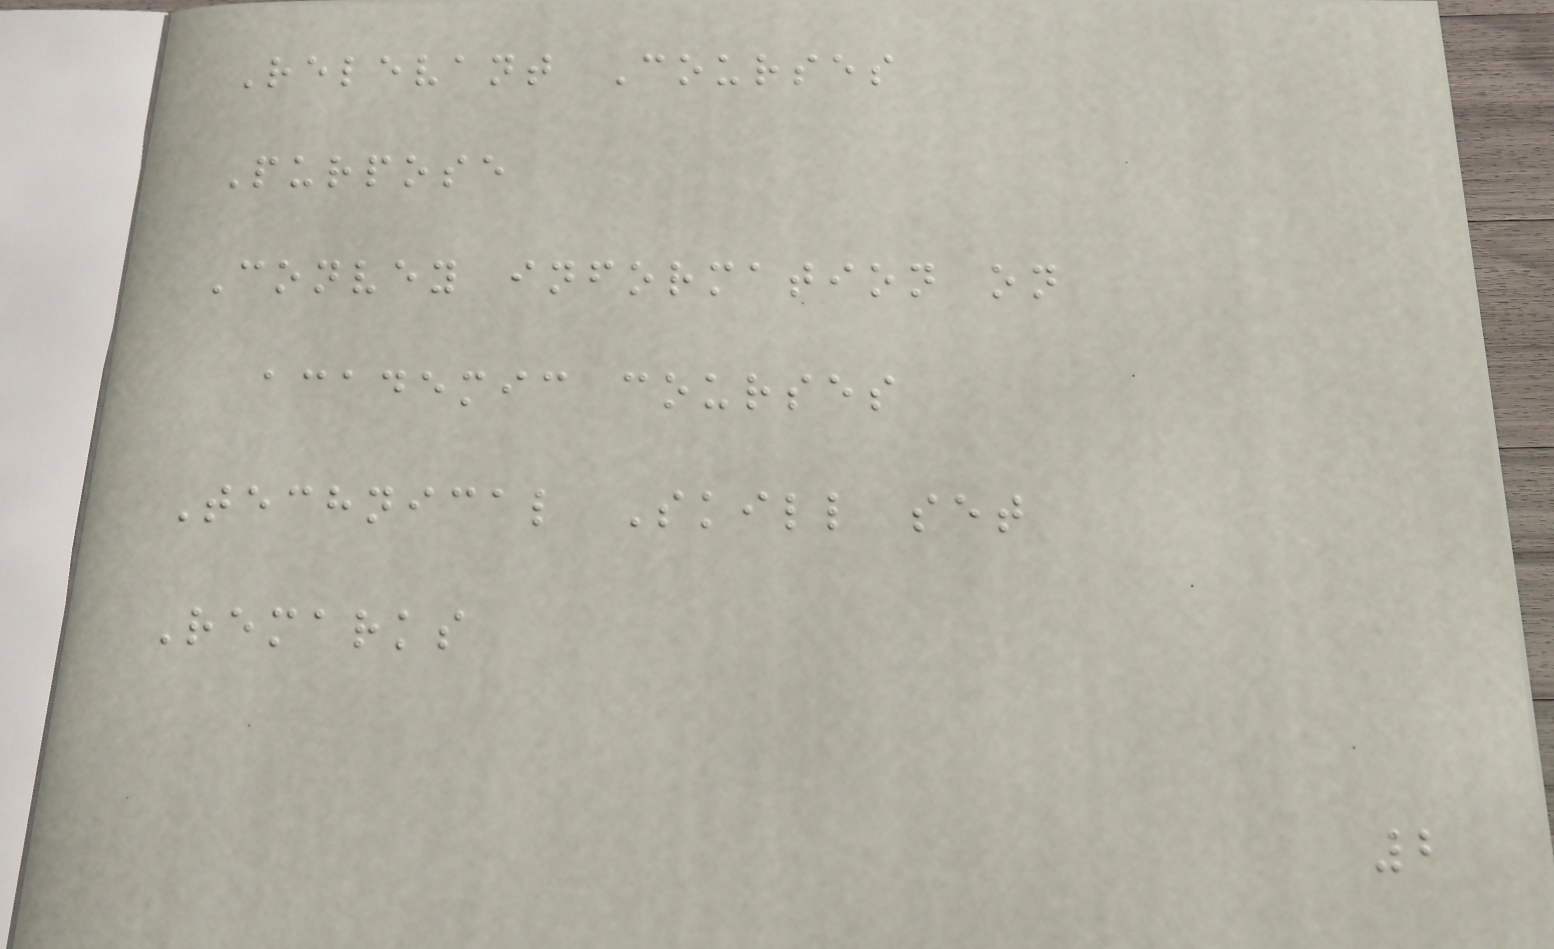Relevant Courses
Purpose
Convey information on
academic courses
Technical Skill set
Remarks
2
